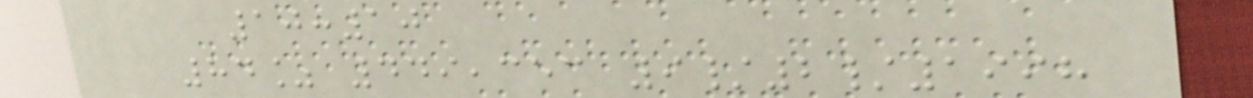10:10
84% 449,353 9/2/1998
